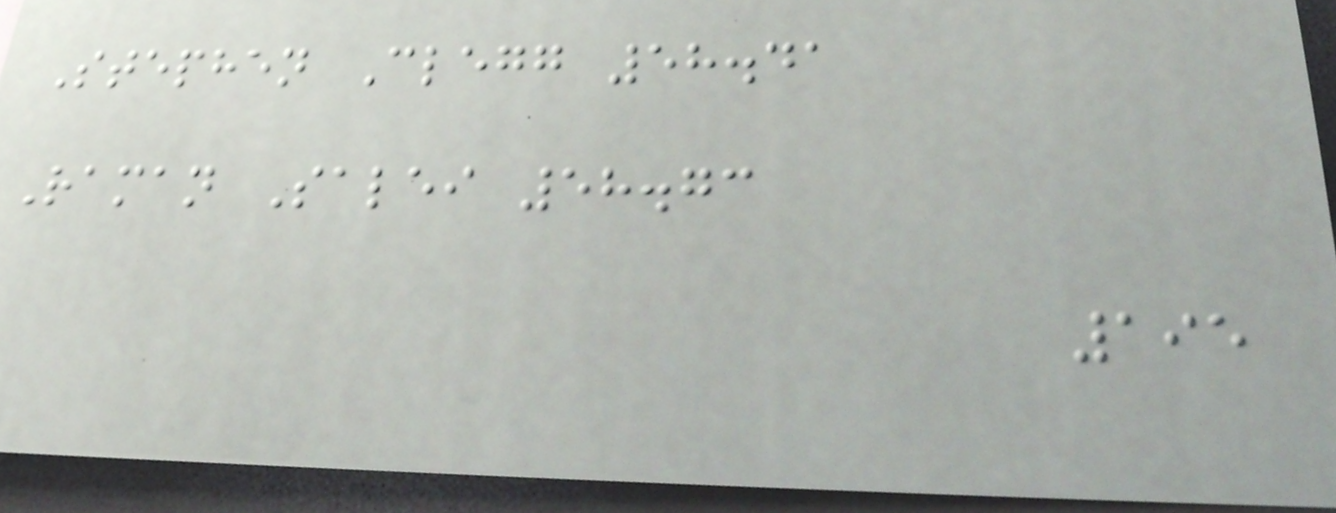Stephen Clegg 58.41
Raman Salei 58.73
195
